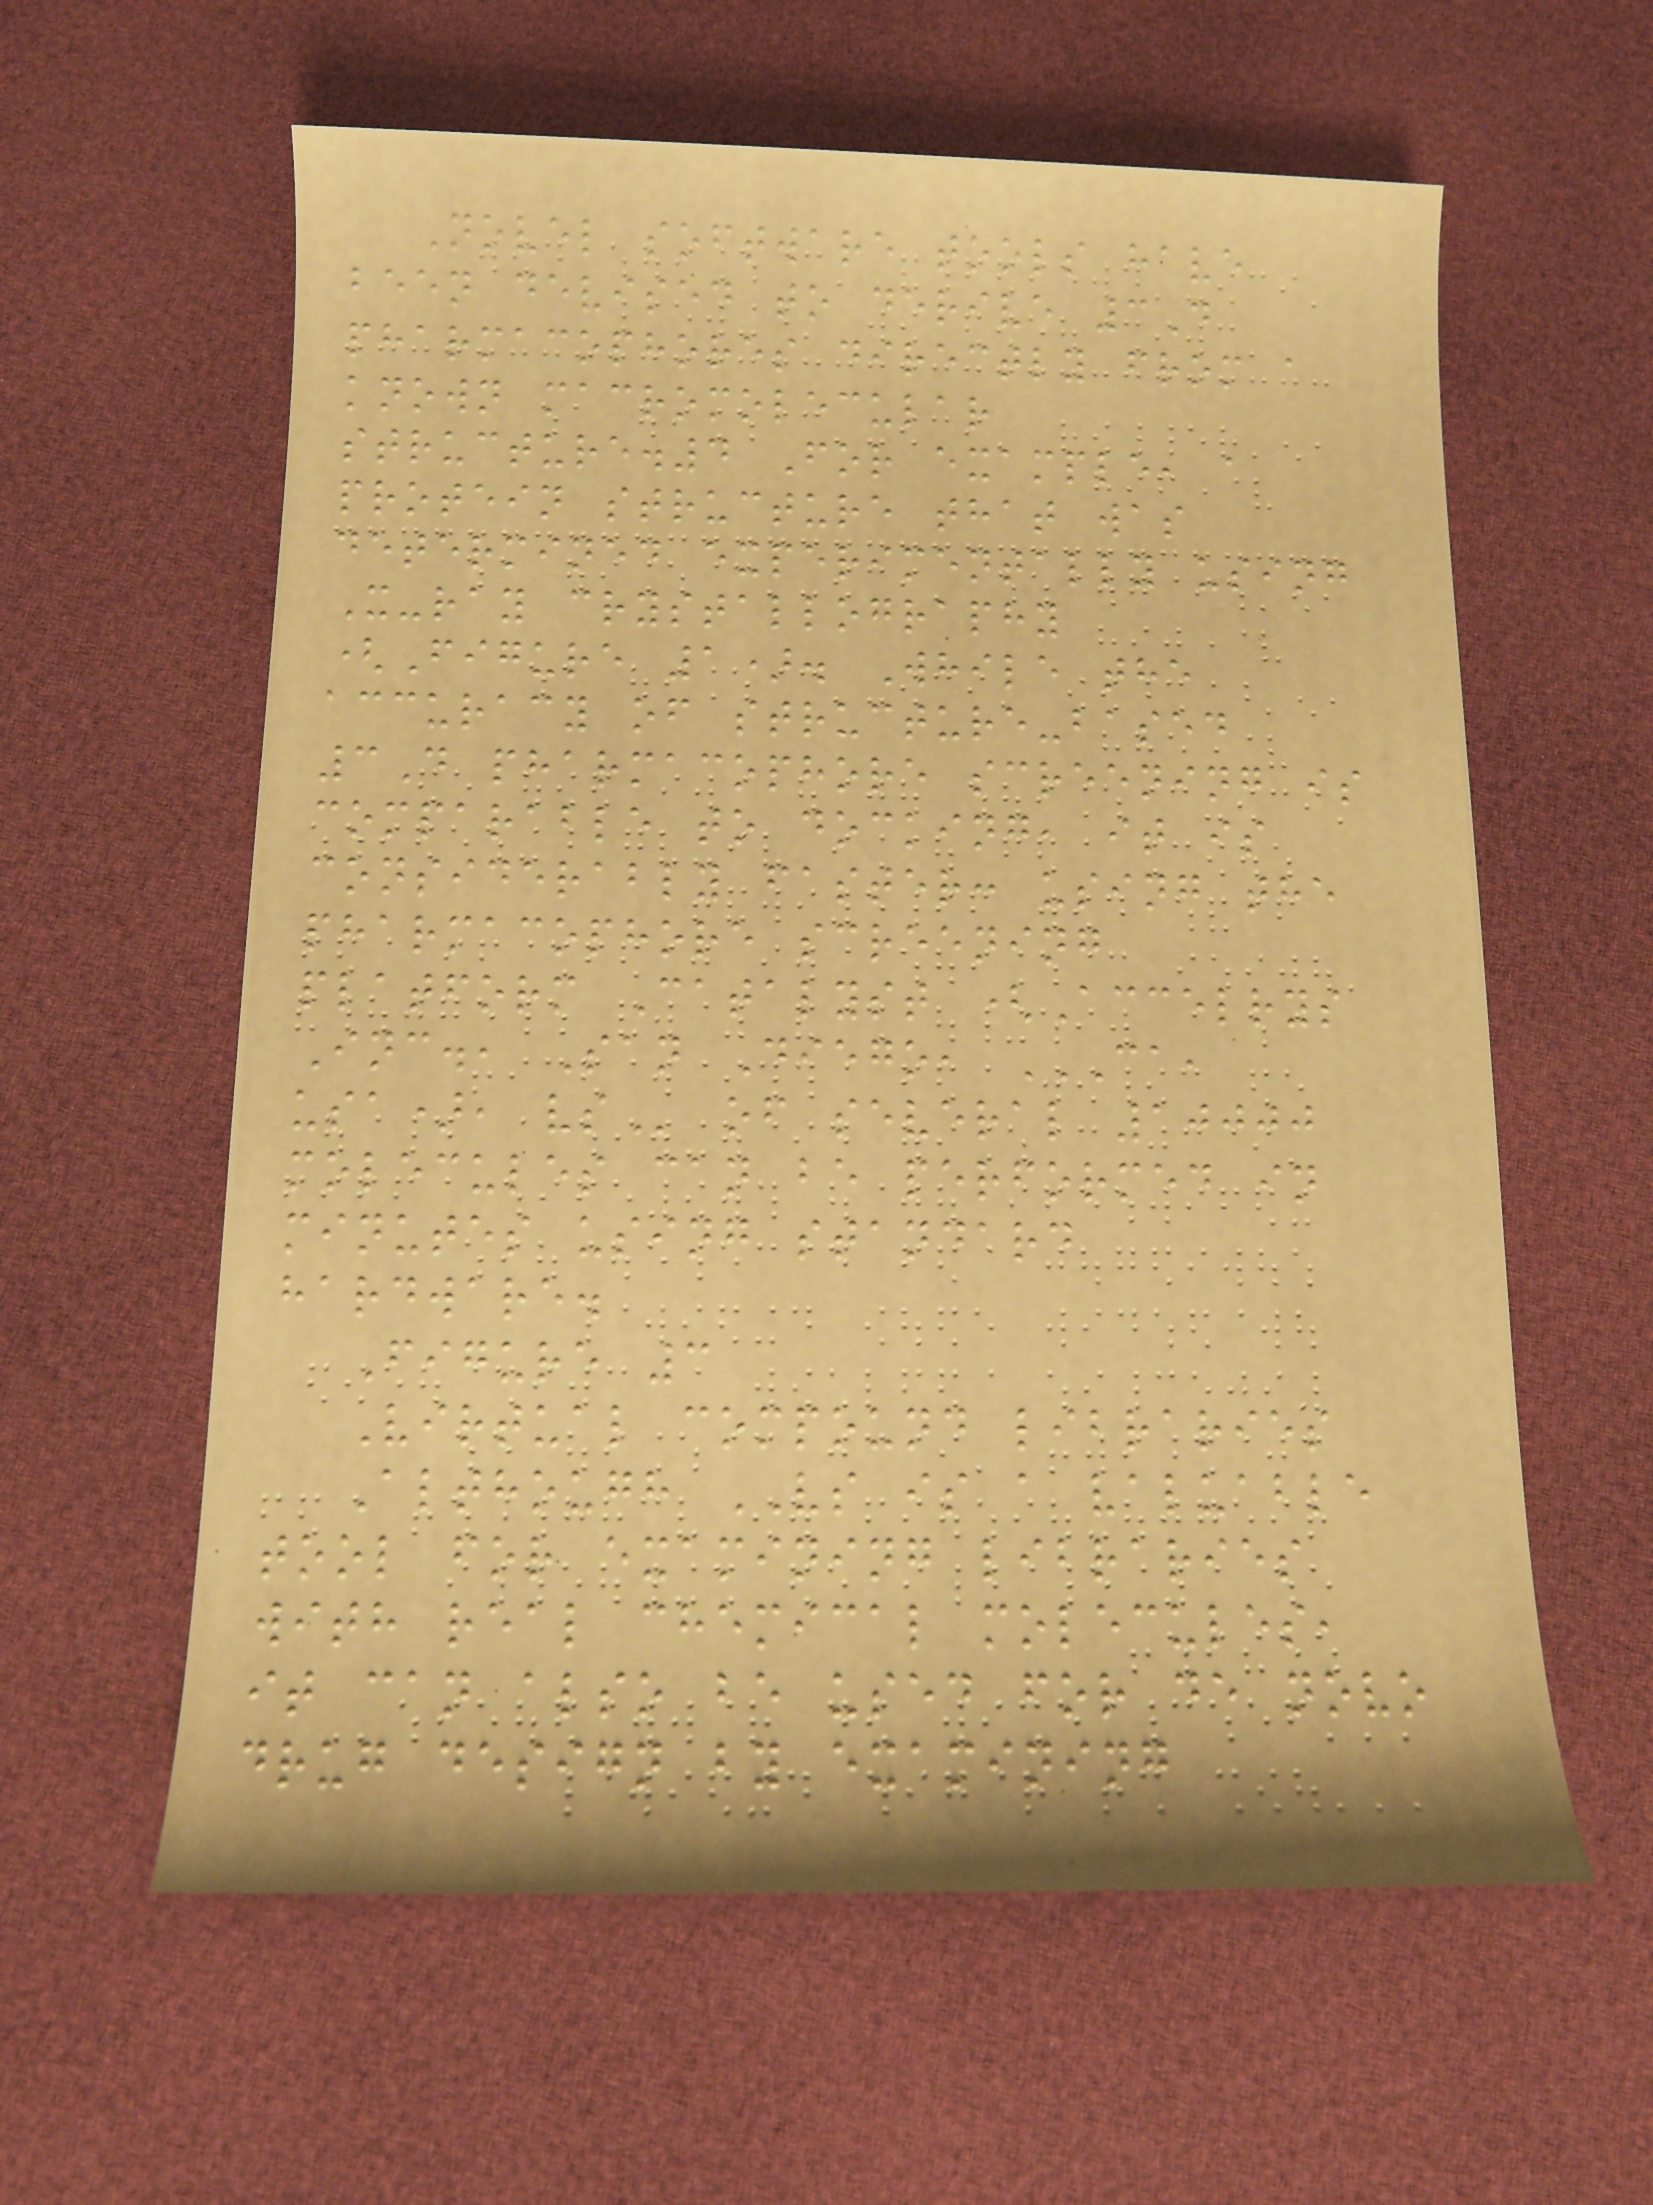Novel software tools have
been devised to derive 3D
pharmacophores directly from a
known macromolecular
structure.4 For example, a
protein structure that was
determined experimentally using
X-ray crystallography
(Figure 1). While the
accuracy of structure-based
3D pharmacophore screening is
comparable to docking, it is
considerably faster: using the
pharmacophore screening
platform Catalyst (Accelrys
Inc., San Diego, CA,
USA), VS of several 10000
molecules can be performed in
minutes using standard
hardware.
Figure 3
Virtual compound libraries
Although VS is a valuable
tool for examining libraries
with real chemical molecules,
it can also be used for de novo
drug design by examining
